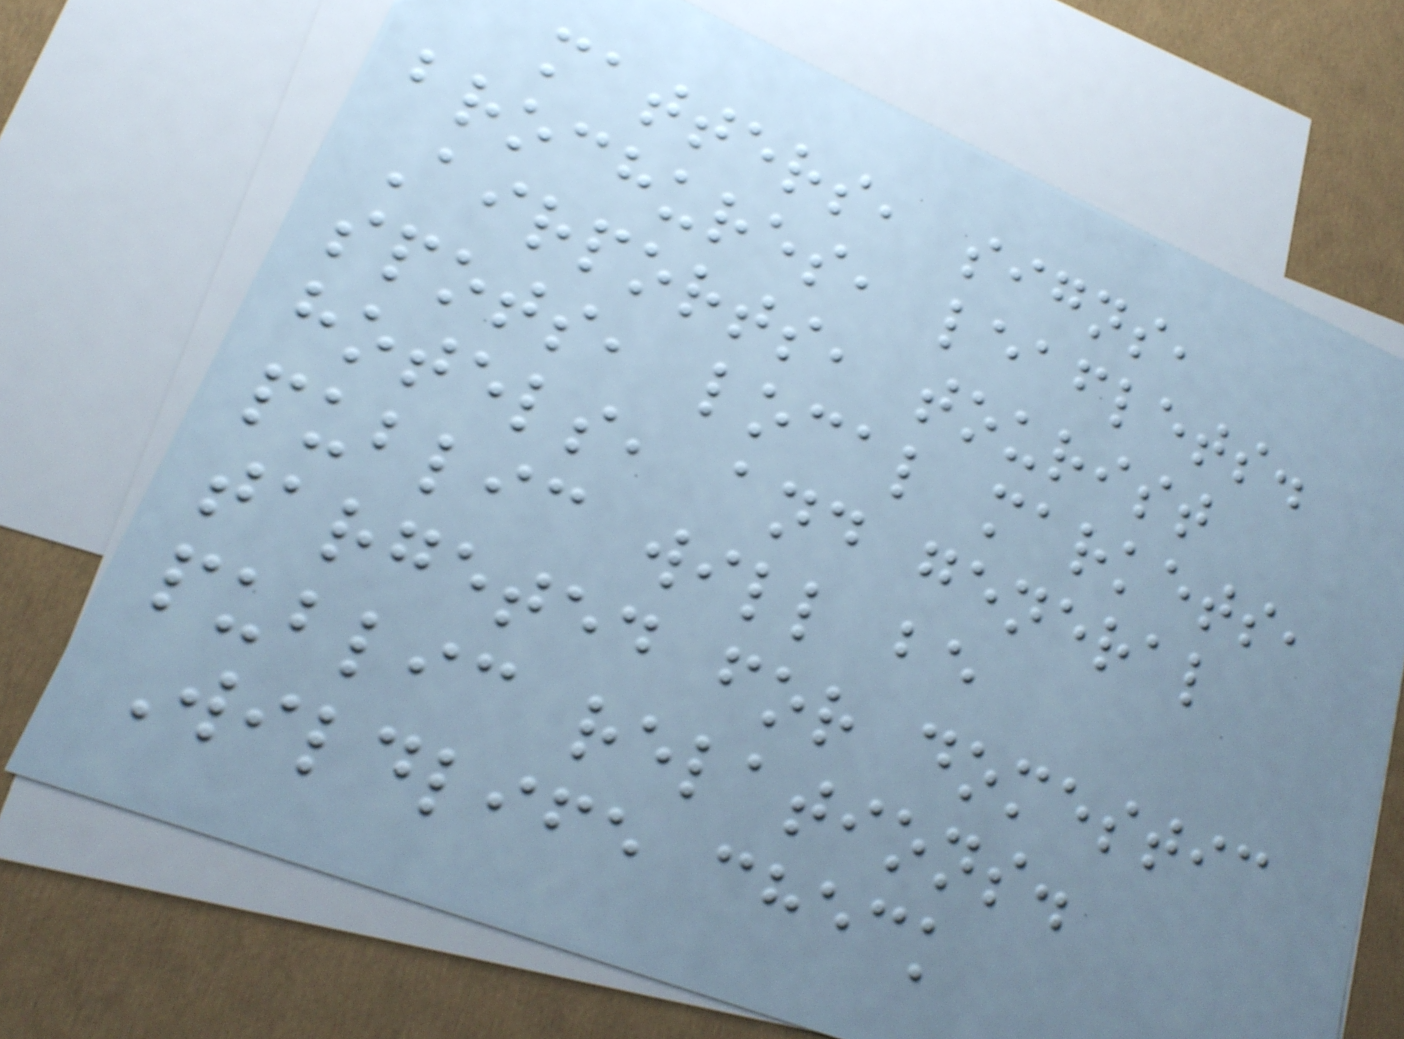matters, signs,
brochures, leaflets.
Airports, tourist
spots, local markets,
hotels, and general
public will be
targeted for domestic
public relations.
Wildlife check
